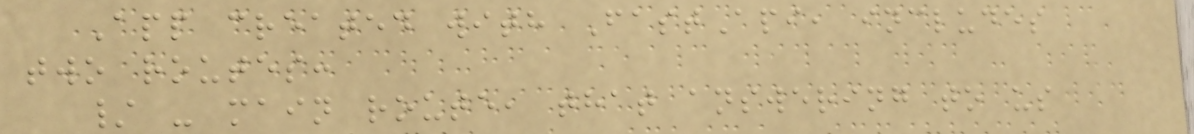App created with FastApi, includes
two routes:
/ - main route, that answering to us
